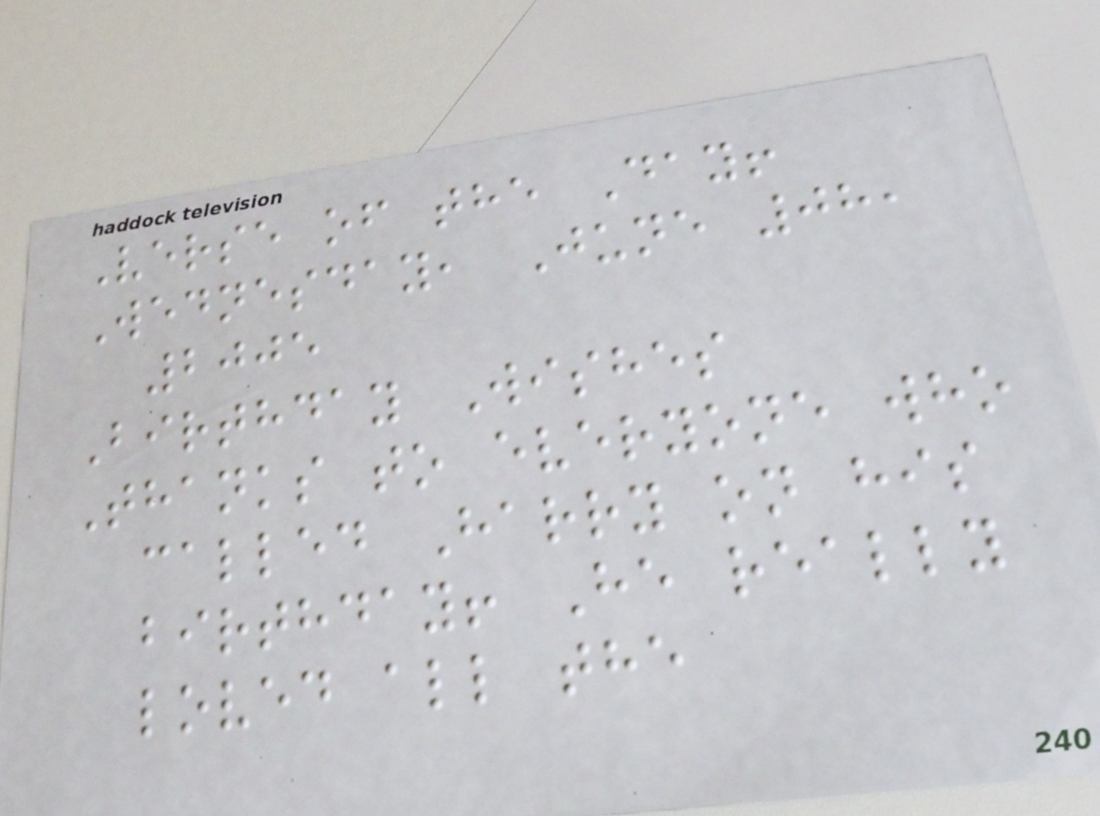Verse of the Day!
Wednesday, June 08,
2005
Birthday Wishes
Thanks to everyone who
called Harry on his
birthday! He really
loved all the
